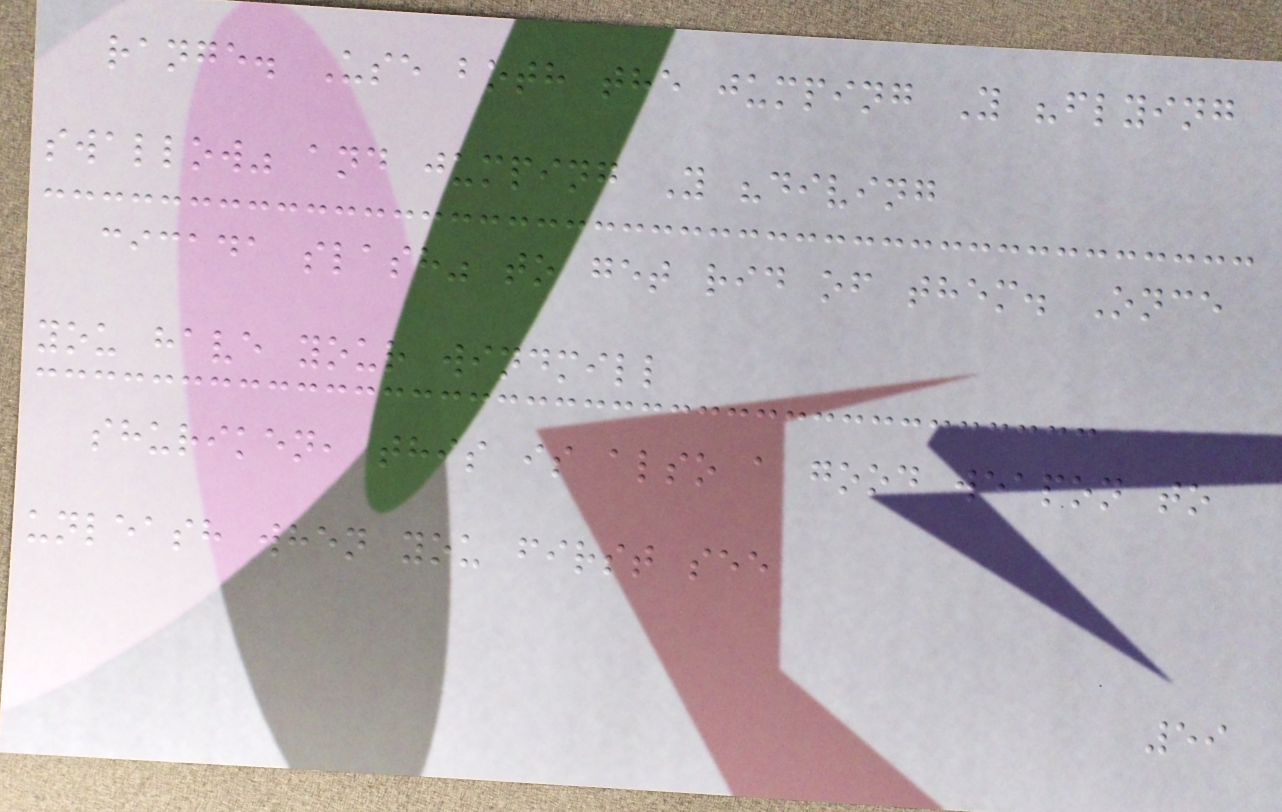range. Use both the jumping Y "flying
swallow" and jumping Y "diving
cicada slash" to get rid of them. Once
you have your windmill
shuriken, this is also a good weapon to
unleash when you first see
59
